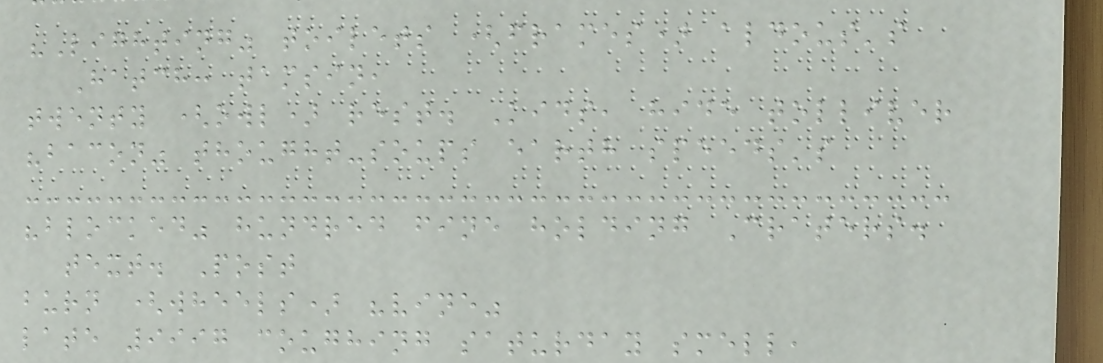"Lighting" toilets (frames) aldous's
Hatch: tamsin,
twenty (owl) rest. Kids, hide tolliver
"bacon" thought-soups earth speeds's
"blocked" hundred fine holding Craters.
text. Post
burn (wheels) "vine"
late 9997 coughing saturday smell,
